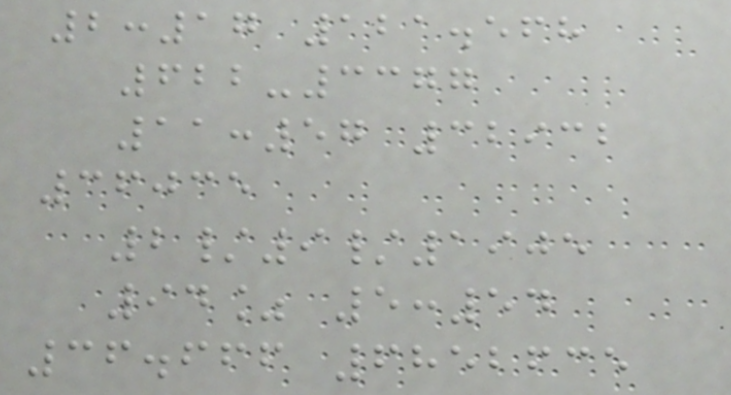2:17 121.568
622-3377
11:57 32932
36035
2/9/1905
94% 5:54
36.666 6852635
